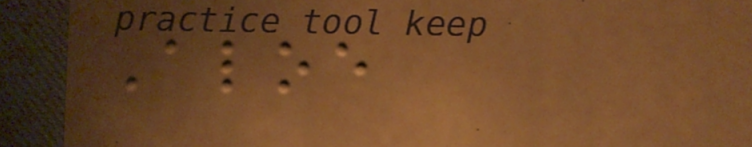Aloe
